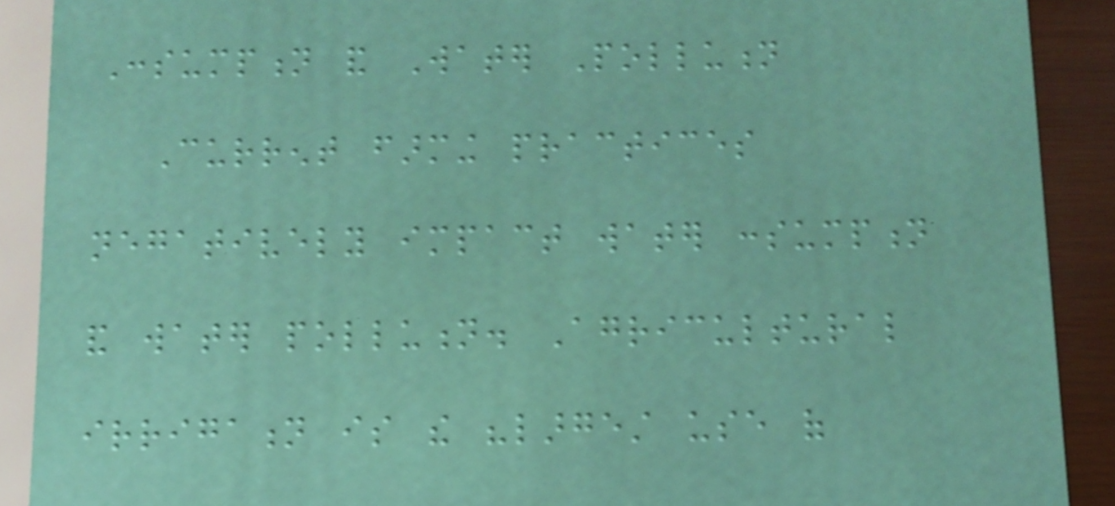Consumption and Water Pollution
Current farming practices
negatively impact water consumption
and water pollution. Agricultural
irrigation is the "largest use of
